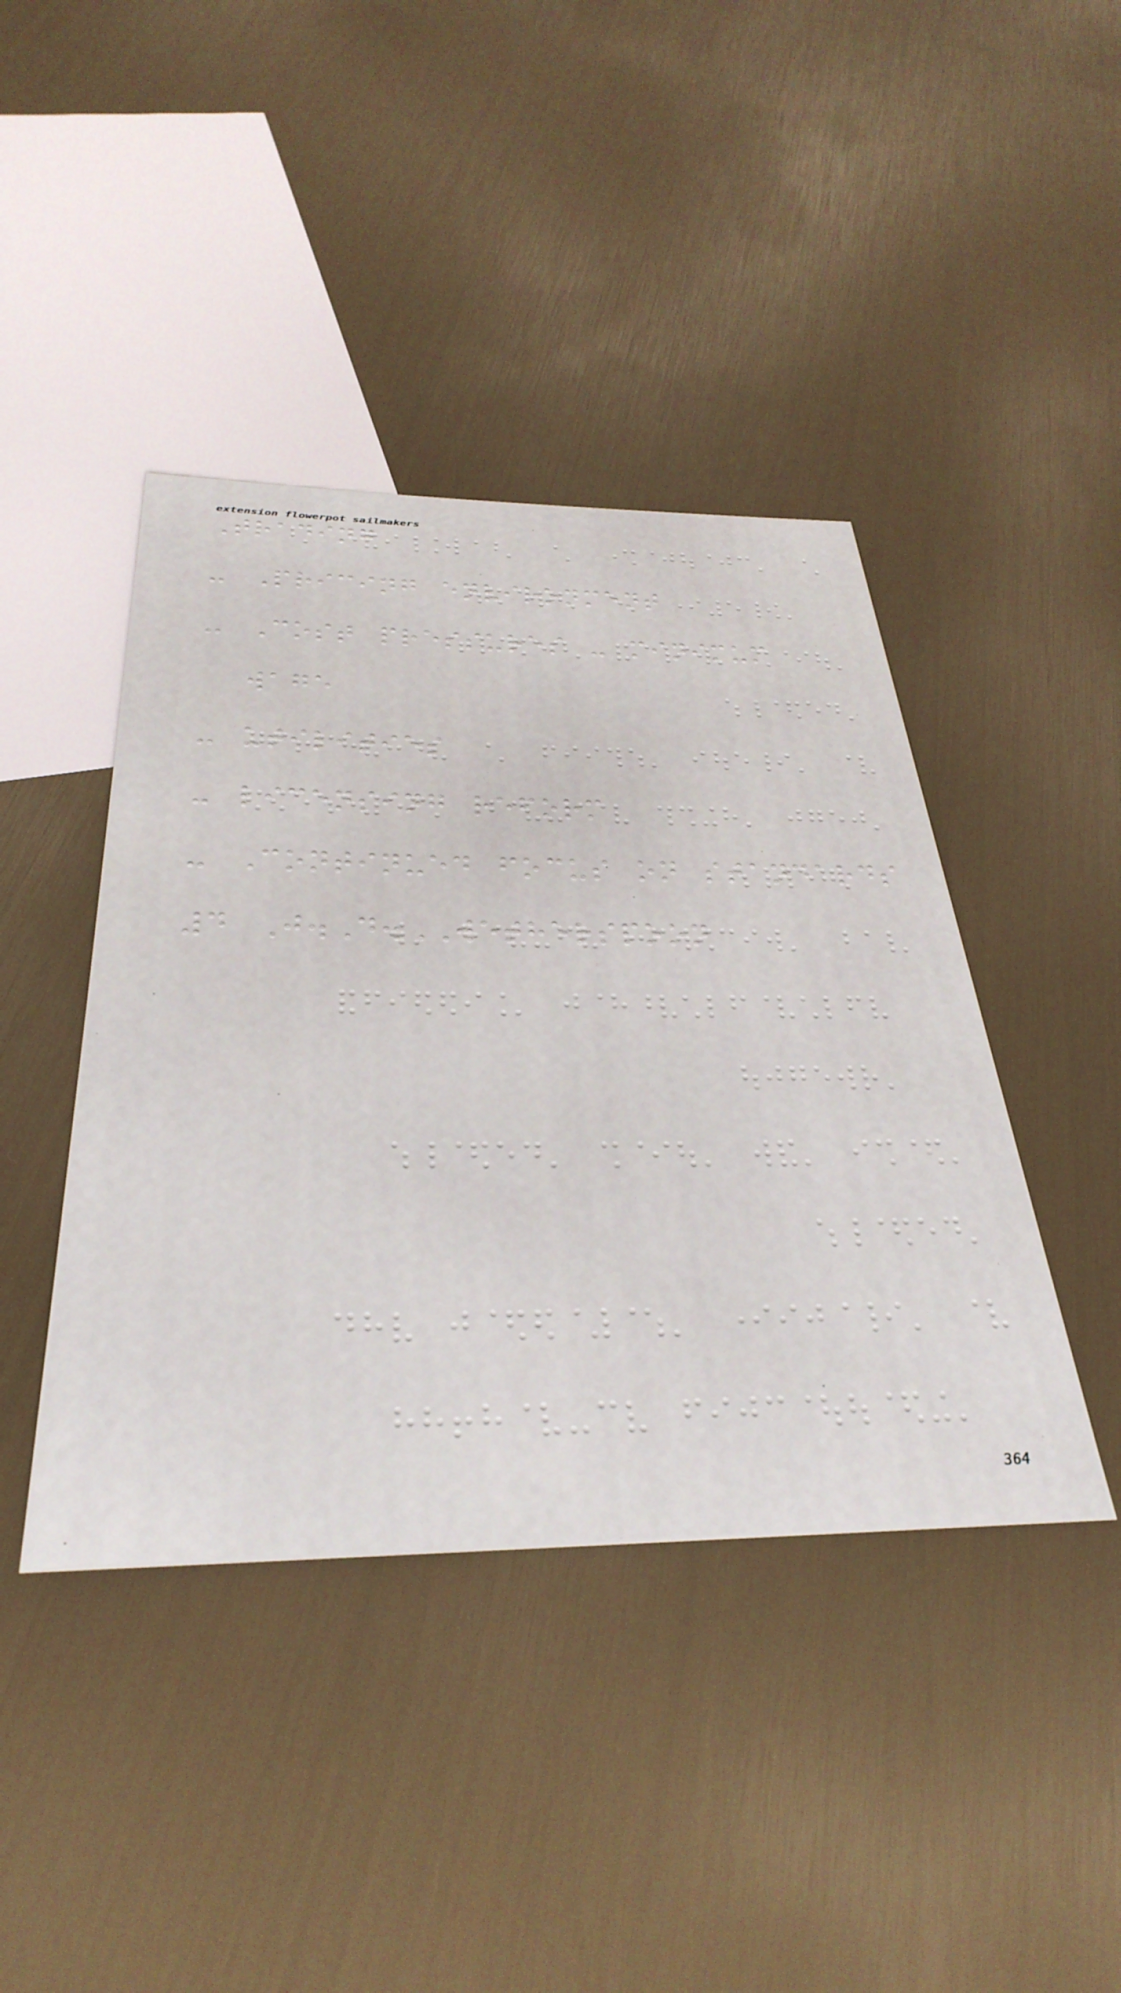Trading
- Pricing environment
- Cost pressures - minimum
wage
- utilities
- licensing reform
- Continued focus on standards
4 J.D.WETHERSPOON
